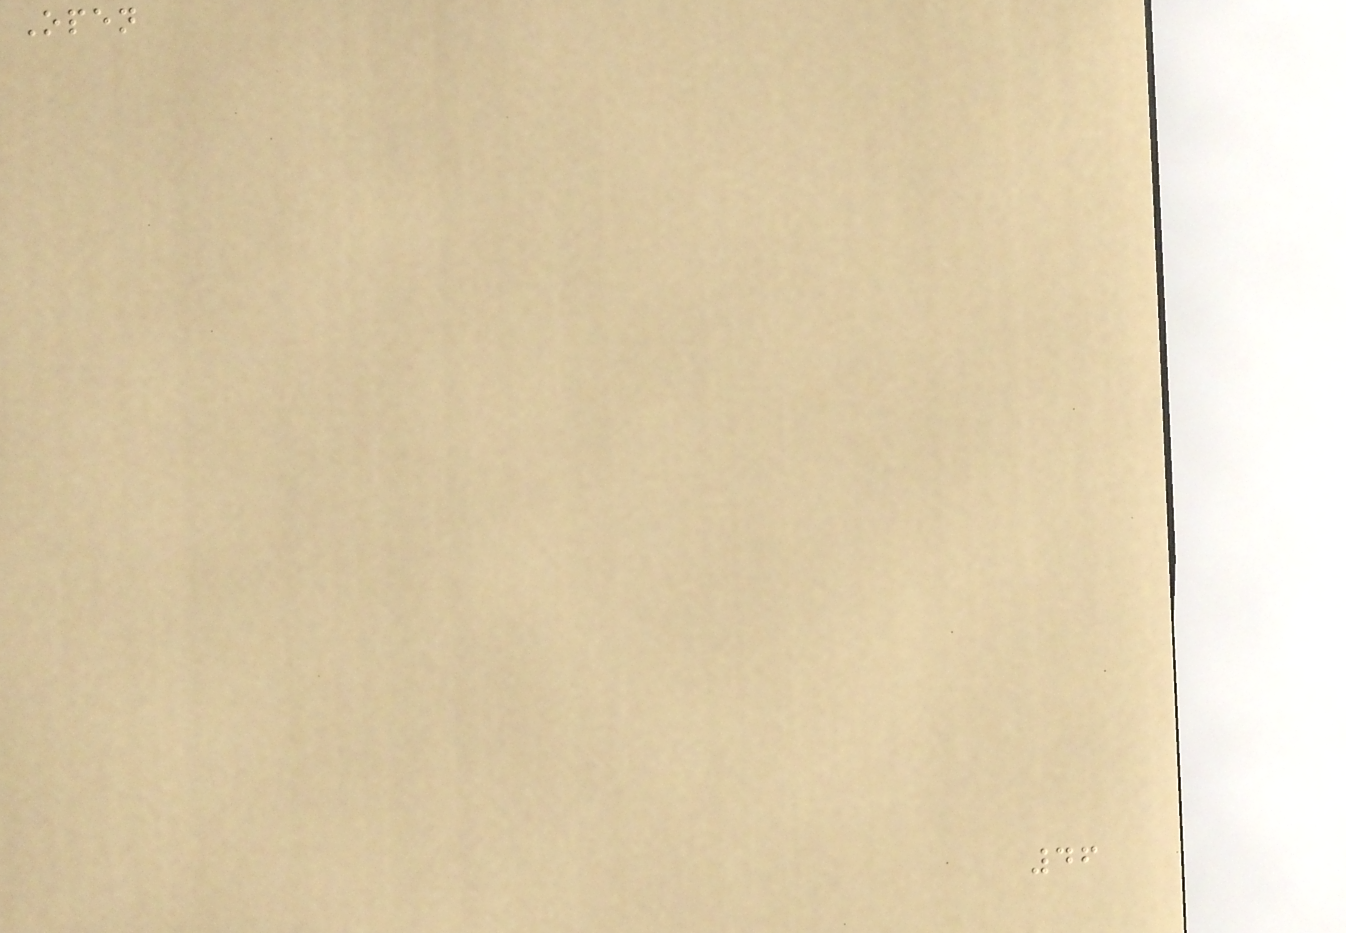Open
46
